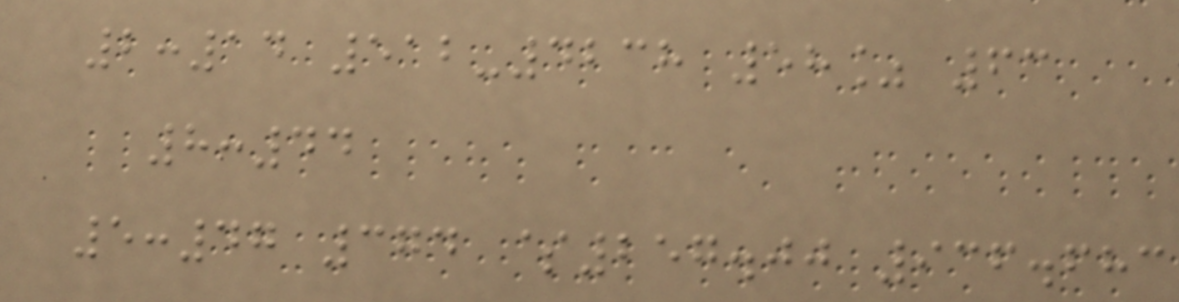2:14 512-4238 58% 63
8:44
5:47 374 $257.00 936.683
